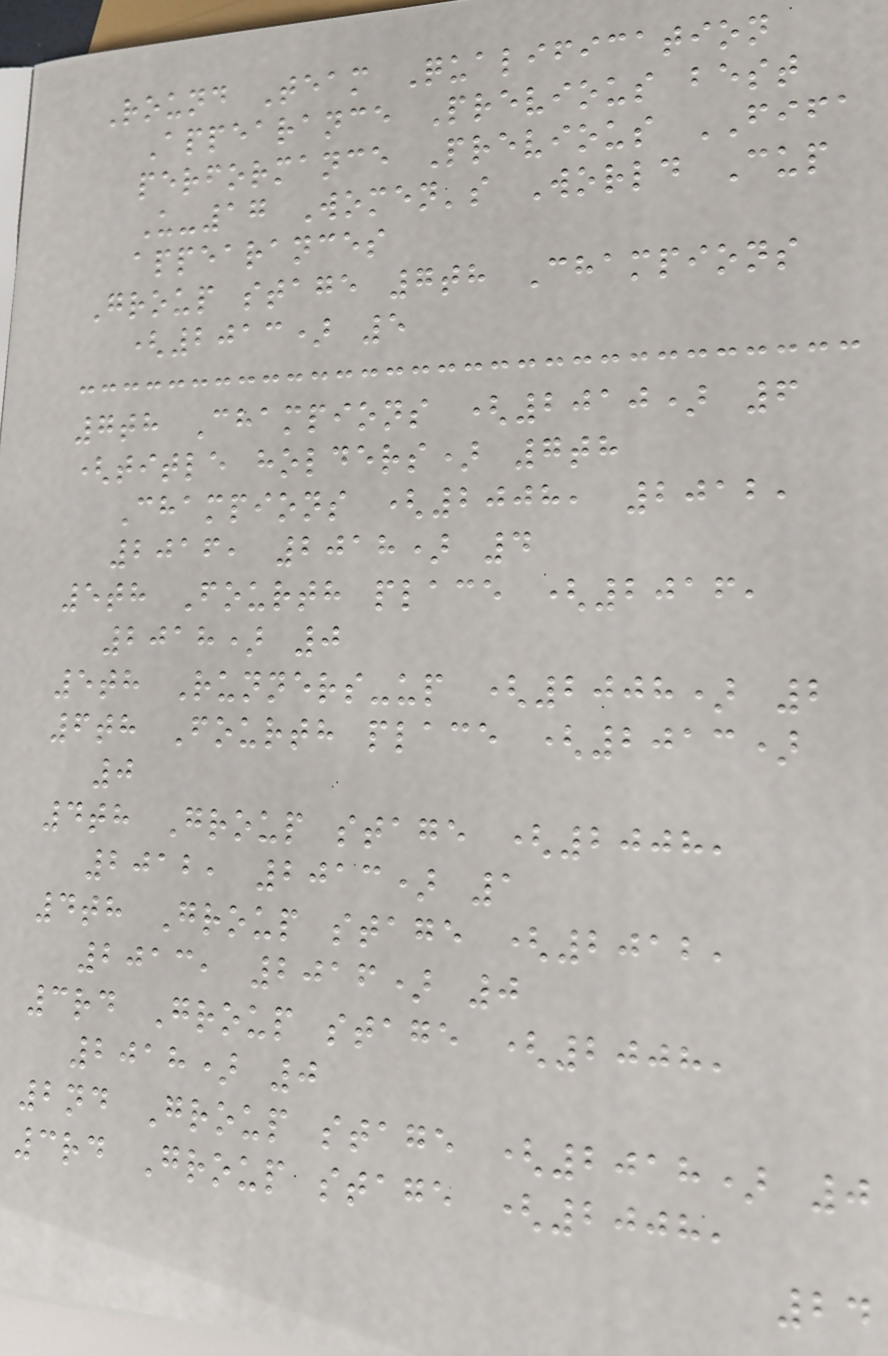Round Team Qualification
Appearance Previous best
performance Previous FIFA
U-17 Women's World Cup
appearances
Group stage 7th Champions
(2013) 5
7th Champions (2010) 6
(title holders) 7th
Champions (2008, 2012,
2016, 2018) 4
5th Fourth place (2016,
2018) 0
5th Runners-up (2008) 2
6th Fourth place (2013)
0
4th Group stage (2008,
2012, 2013) 1
4th Group stage (2012,
2013, 2016) 0
3rd Group stage (2008,
2018) 0
2nd Group stage (2018) 0
3rd Group stage (2008,
24
